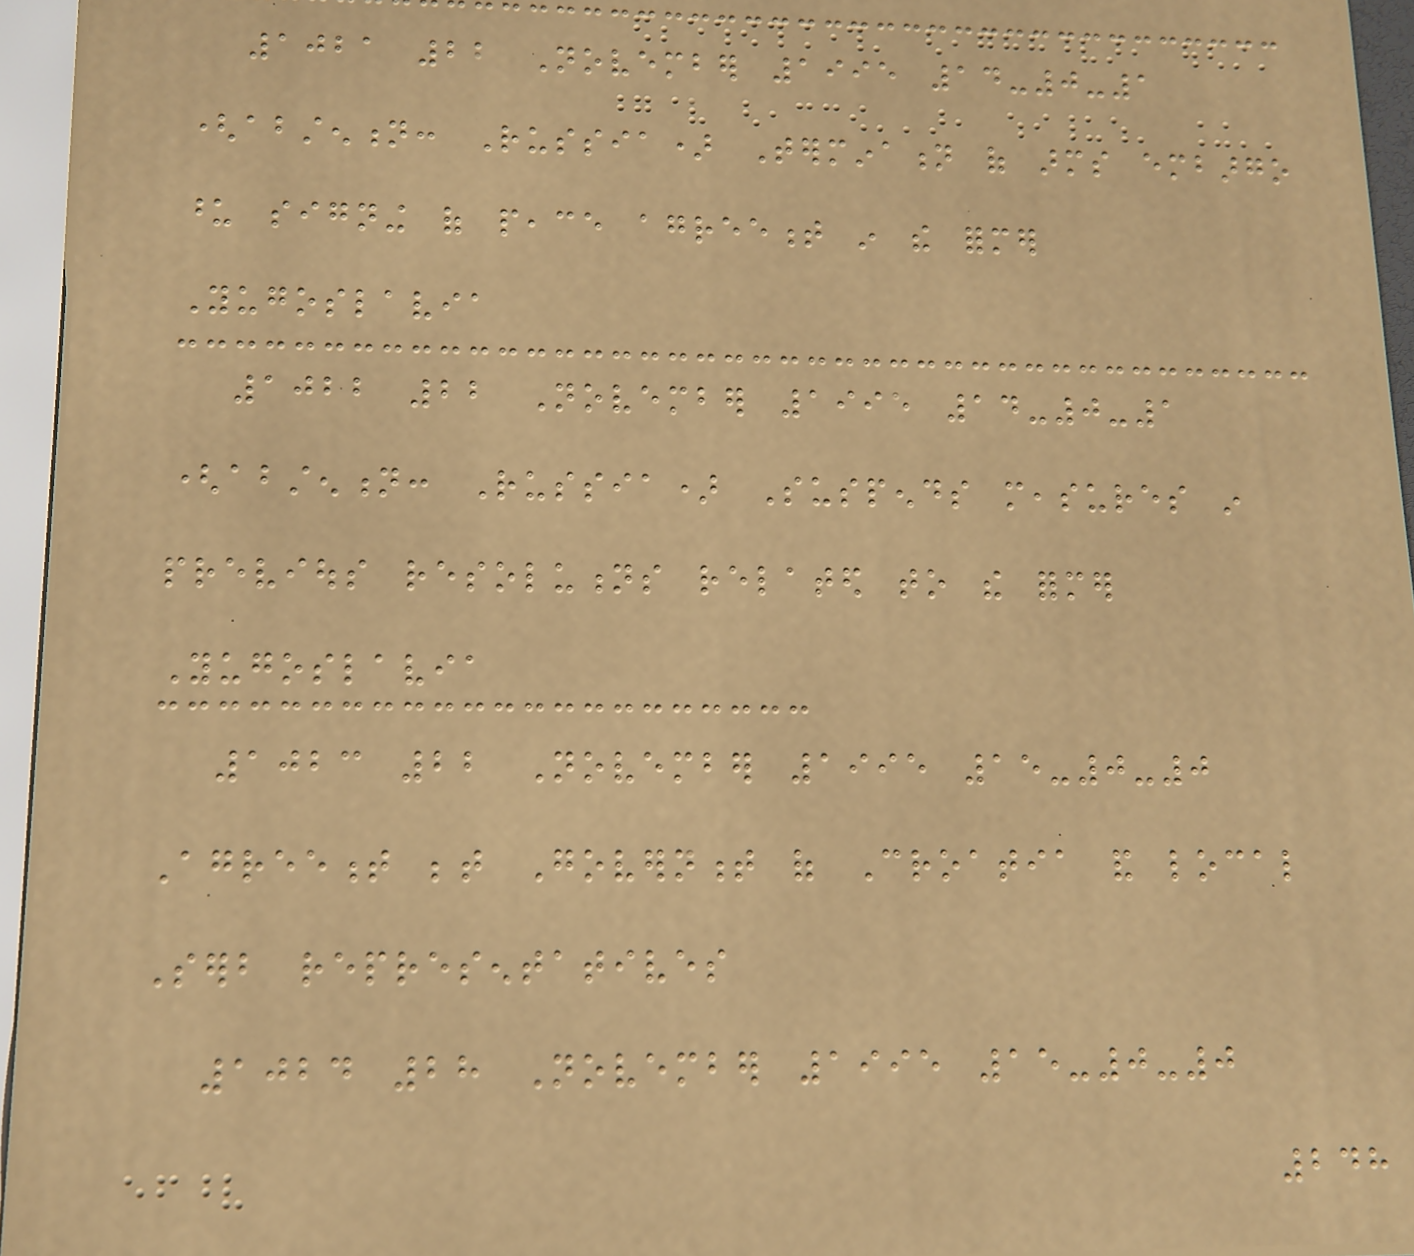1021 22 November 1995 14-0-1
(abstention: Russia) Termination of arms embargo
upon signing of peace agreement in the former
Yugoslavia
1022 22 November 1995 14-0-1
(abstention: Russia) Suspends measures in
previous resolutions related to the former
Yugoslavia
1023 22 November 1995 15-0-0
Agreement between Government of Croatia and local
Serb representatives
1024 28 November 1995 15-0-0
248
